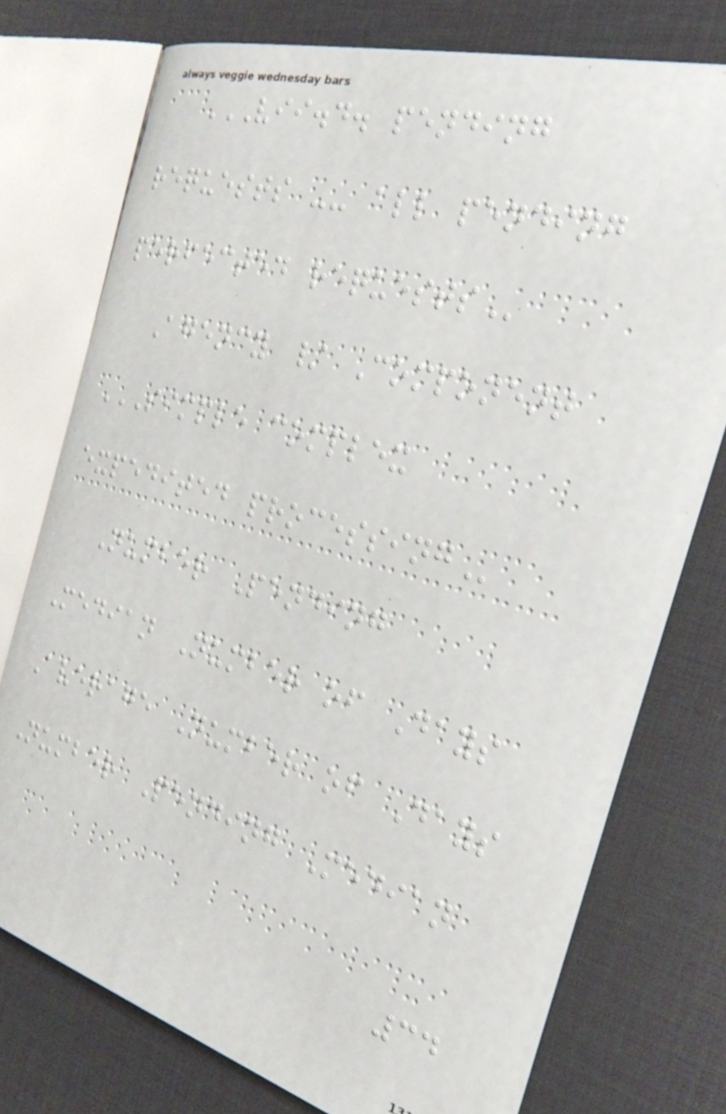VII.D. PENDING
REQUESTS -- ALL PENDING
PERFECTED REQUESTS
Agency / Component
SIMPLE COMPLEX
EXPEDITED PROCESSING
Number Pending
Median Number of Days
Average Number of Days
Number Pending Median
34
